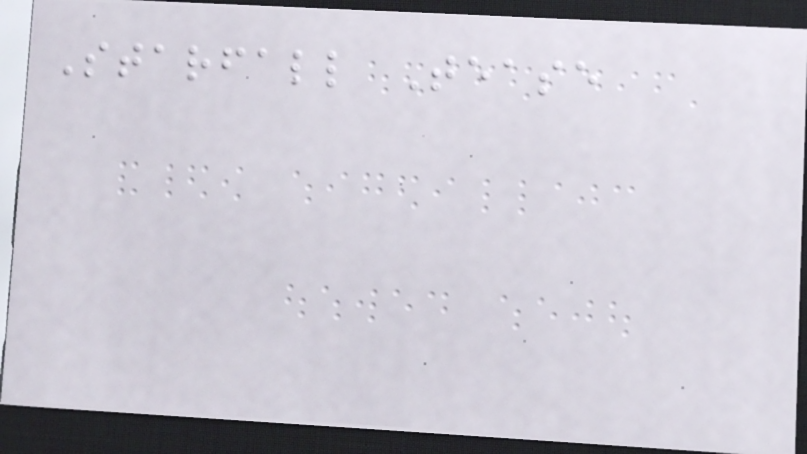Starfall Tease
